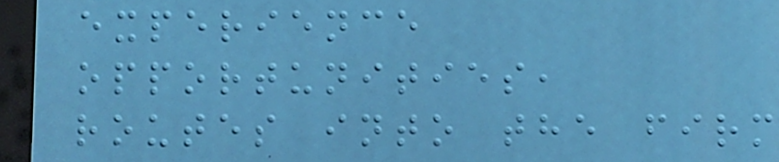experience
opportunities,
routes into the firm
